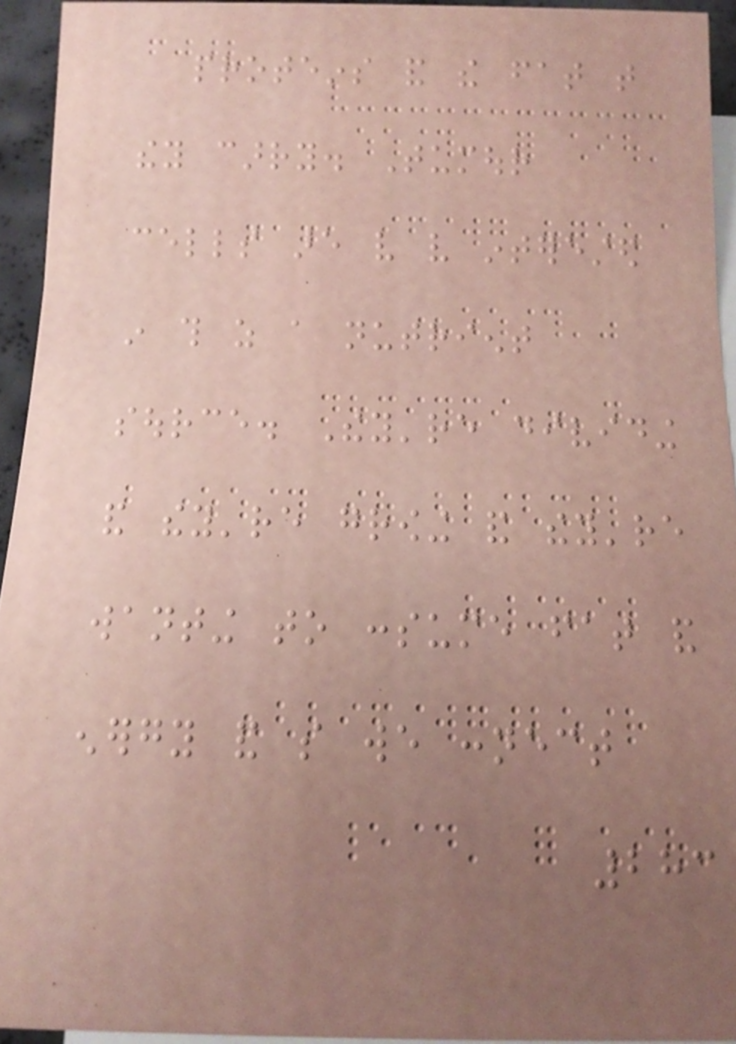proteins and the fat that
they carry. Tumour
cells are very very interested
in this as a nutrient
source. They're dividing
and they're growing and they're
wanting to consume fat and
energy and so we connect
283
